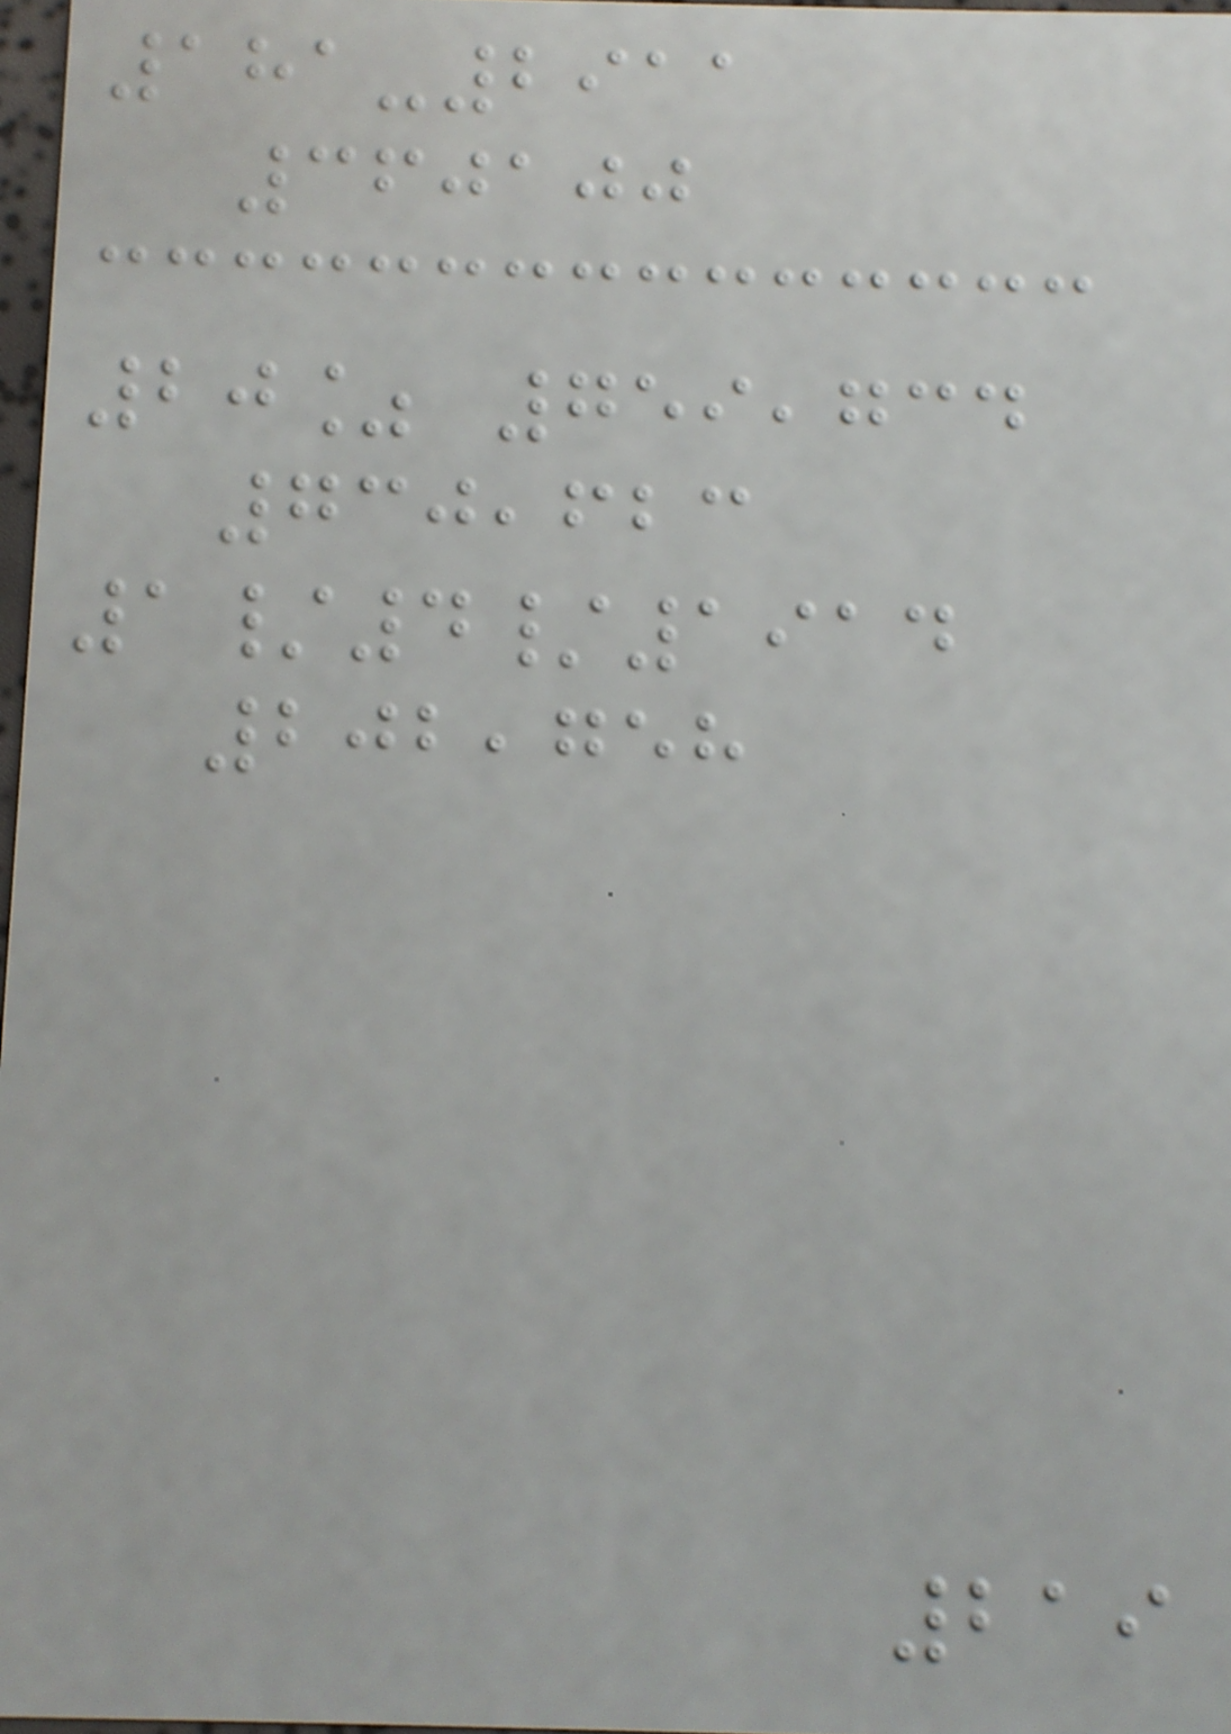181-2911
360100
20% 759,734
730,623
1/4/1914
202,758
219
